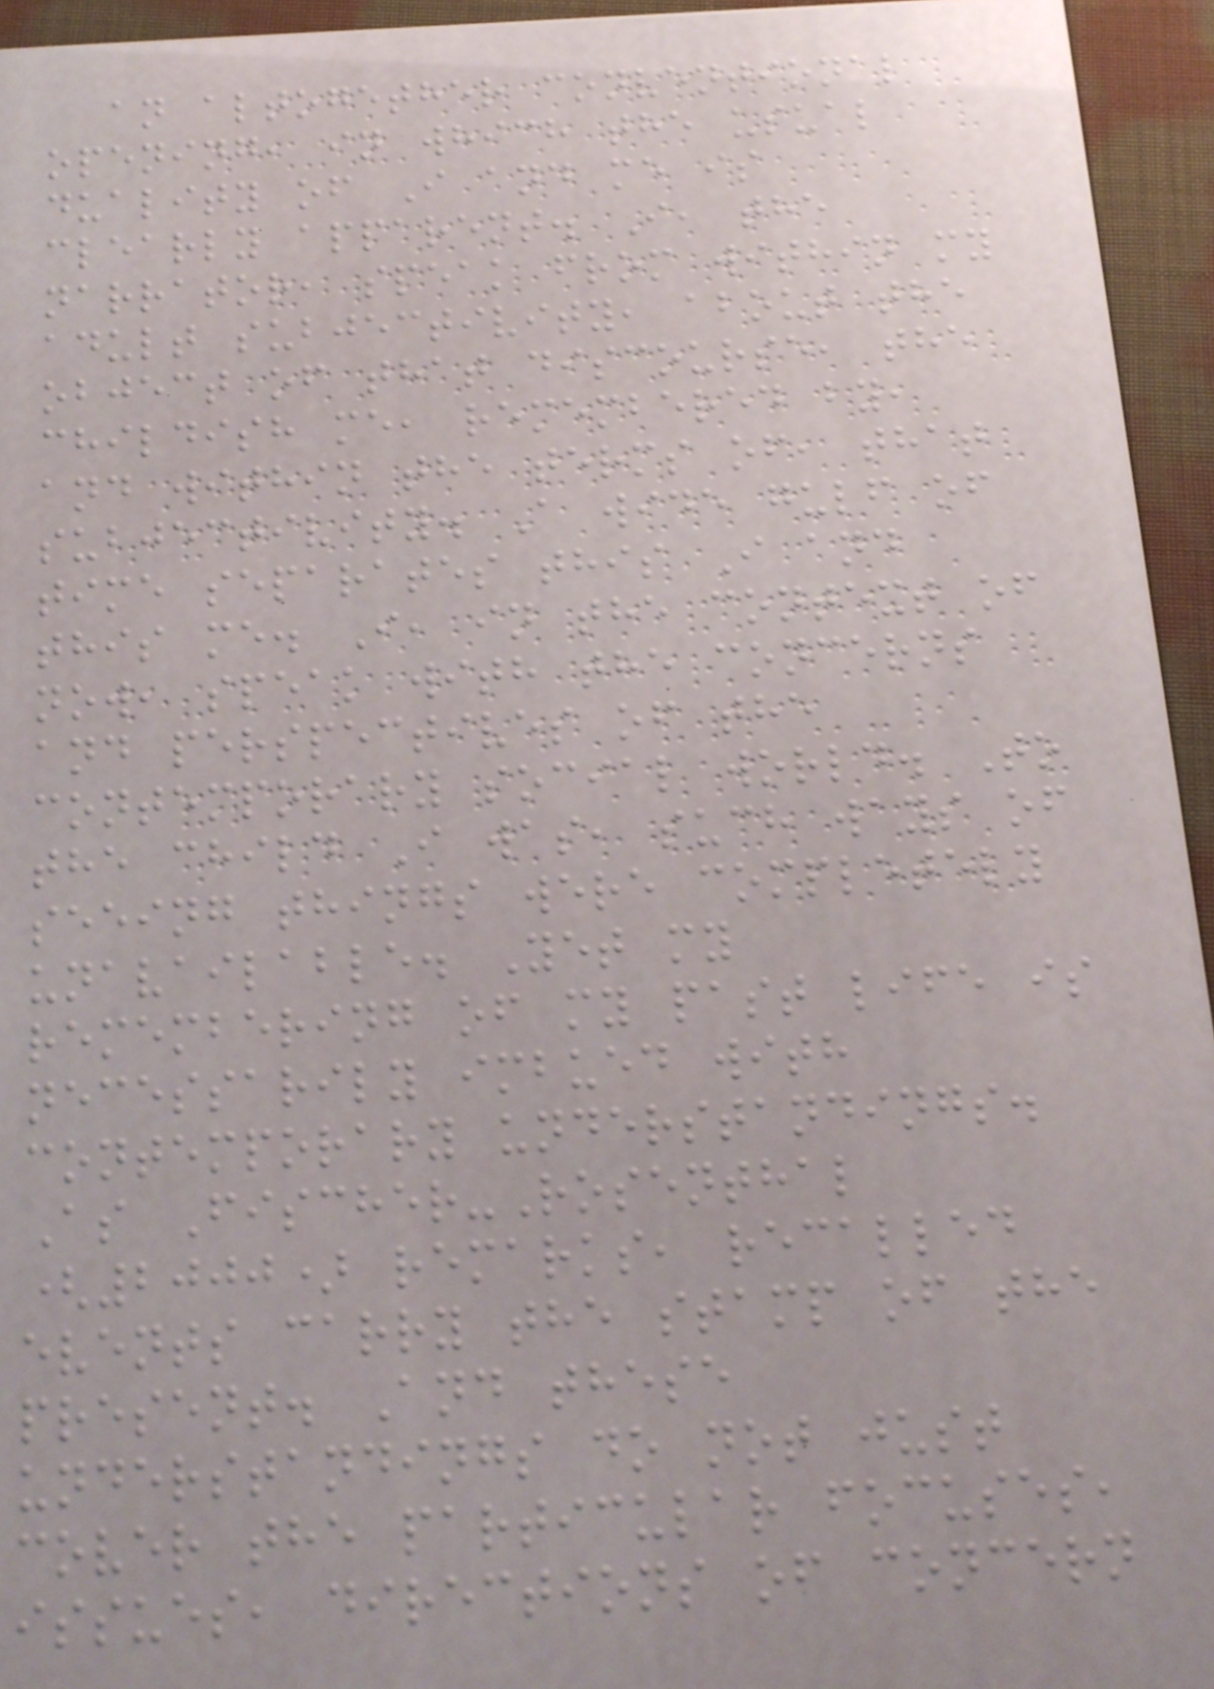an altogether conventional
opening, in which the usual
duality of I and me is
clearly apparent. I, the
narrator, speak from within my
adult subjectivity, about the
object of that discourse, the
childish me, remembered by,
and within the terms of, that
subjectivity. A wide gulf of
time separates this I and
this me. I, in the context of
now, speak with the concerns
and perspectives of the
contemporary social world. To
the child I was, such ways of
seeing things were completely
unavailable. Yet my
remembering of my past life is
necessarily imbued with
contemporary understandings.
As Fischer-Rosenthal
(2000) remarks, recalled
events carry the stamp of the
present. And these
understandings do not just
cover the particular focuses,
issues, directions of concern
